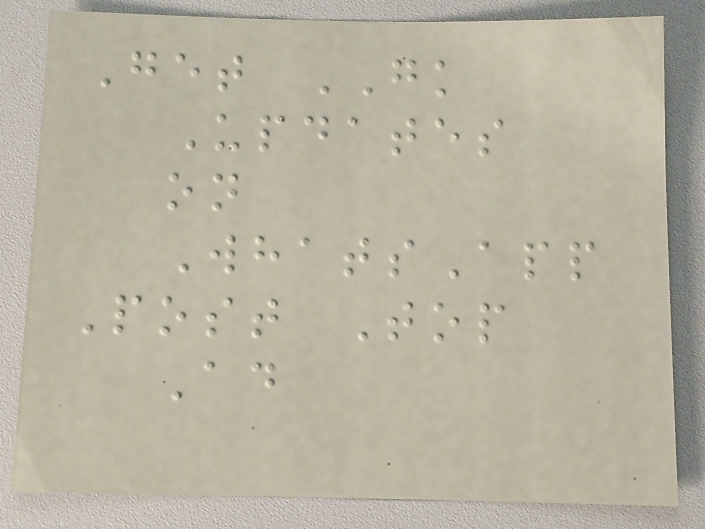Get GK
Updates
on
WhatsApp
Post Top
Ad
